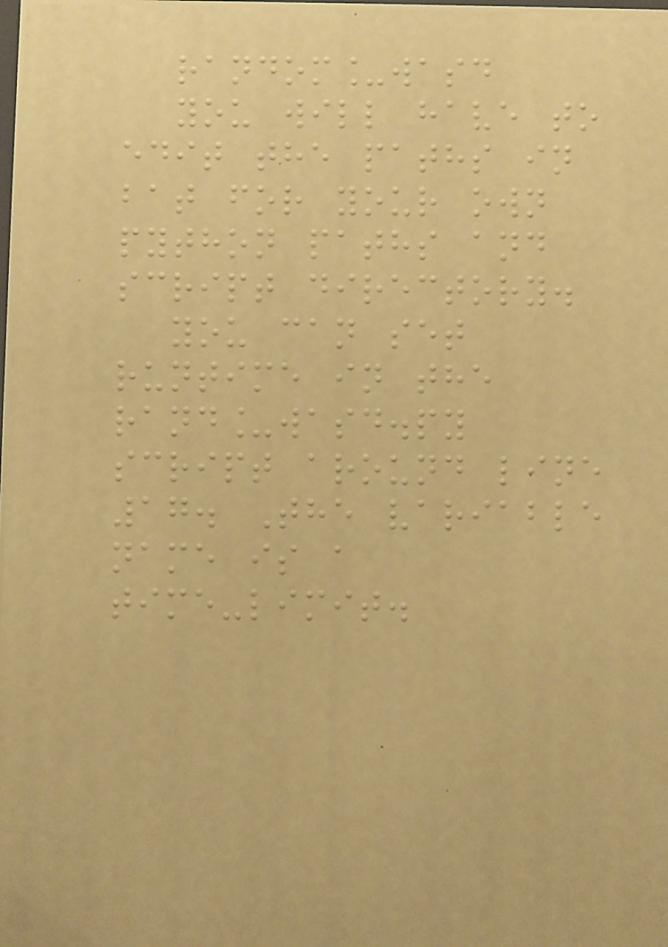random_wasd
you will have to
edit the paths in
bat for your own
python paths and
script directory.
you can set
runtime in the
rand_wasd.py
script around line
17. The variable
name is a
time-limit.
